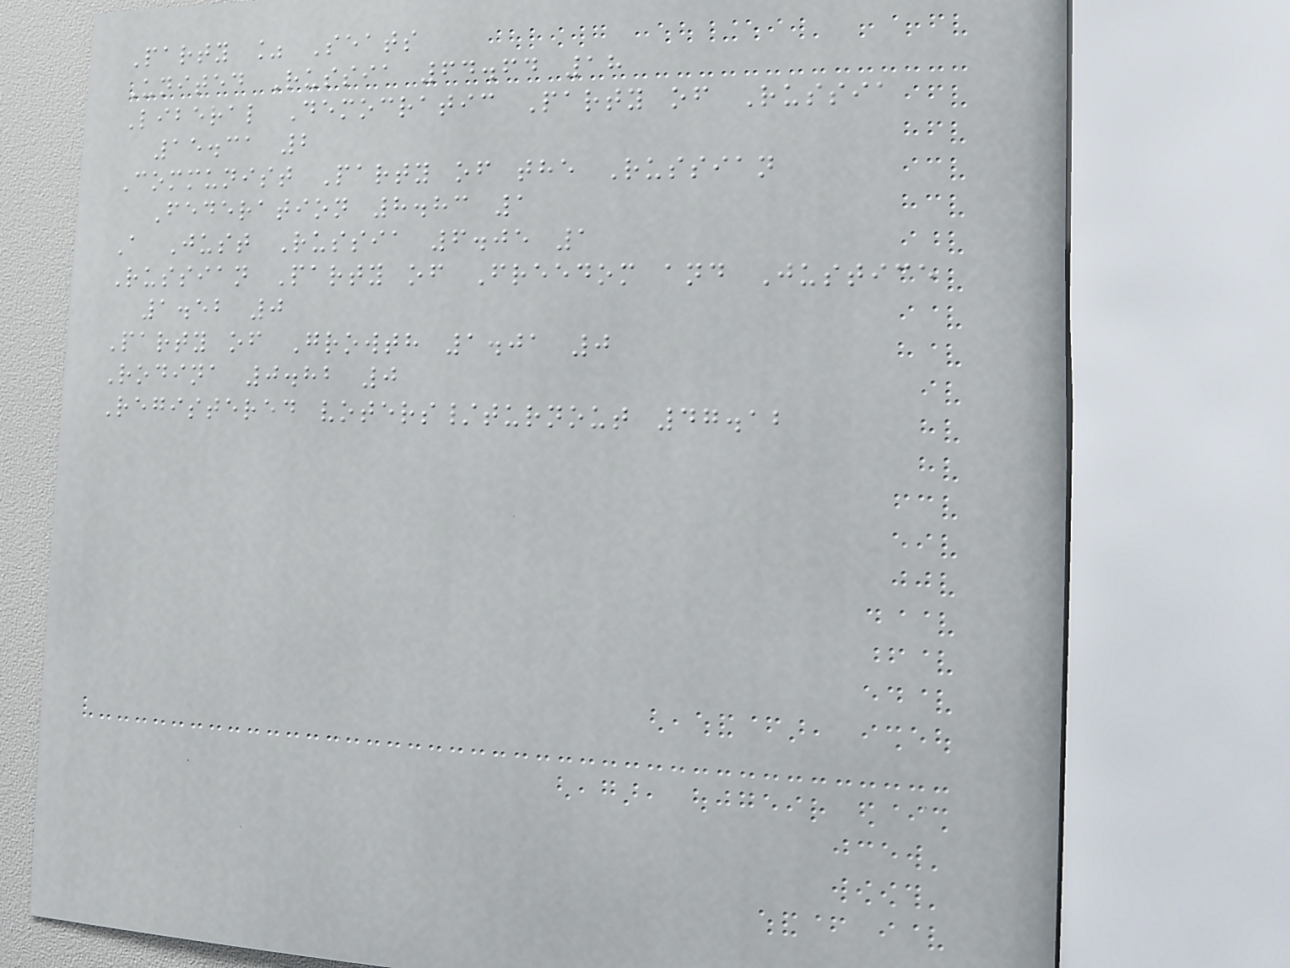Party % Seats
United Russia 64.64 18
Liberal Democratic Party of Russia
15.31 2
Communist Party of the Russian
Federation 8.83 1
A Just Russia 6.05 1
Russian Party of Freedom and Justice
1.52 0
Party of Growth 1.01 0
Rodina 0.82 0
Registered voters/turnout 47.12
